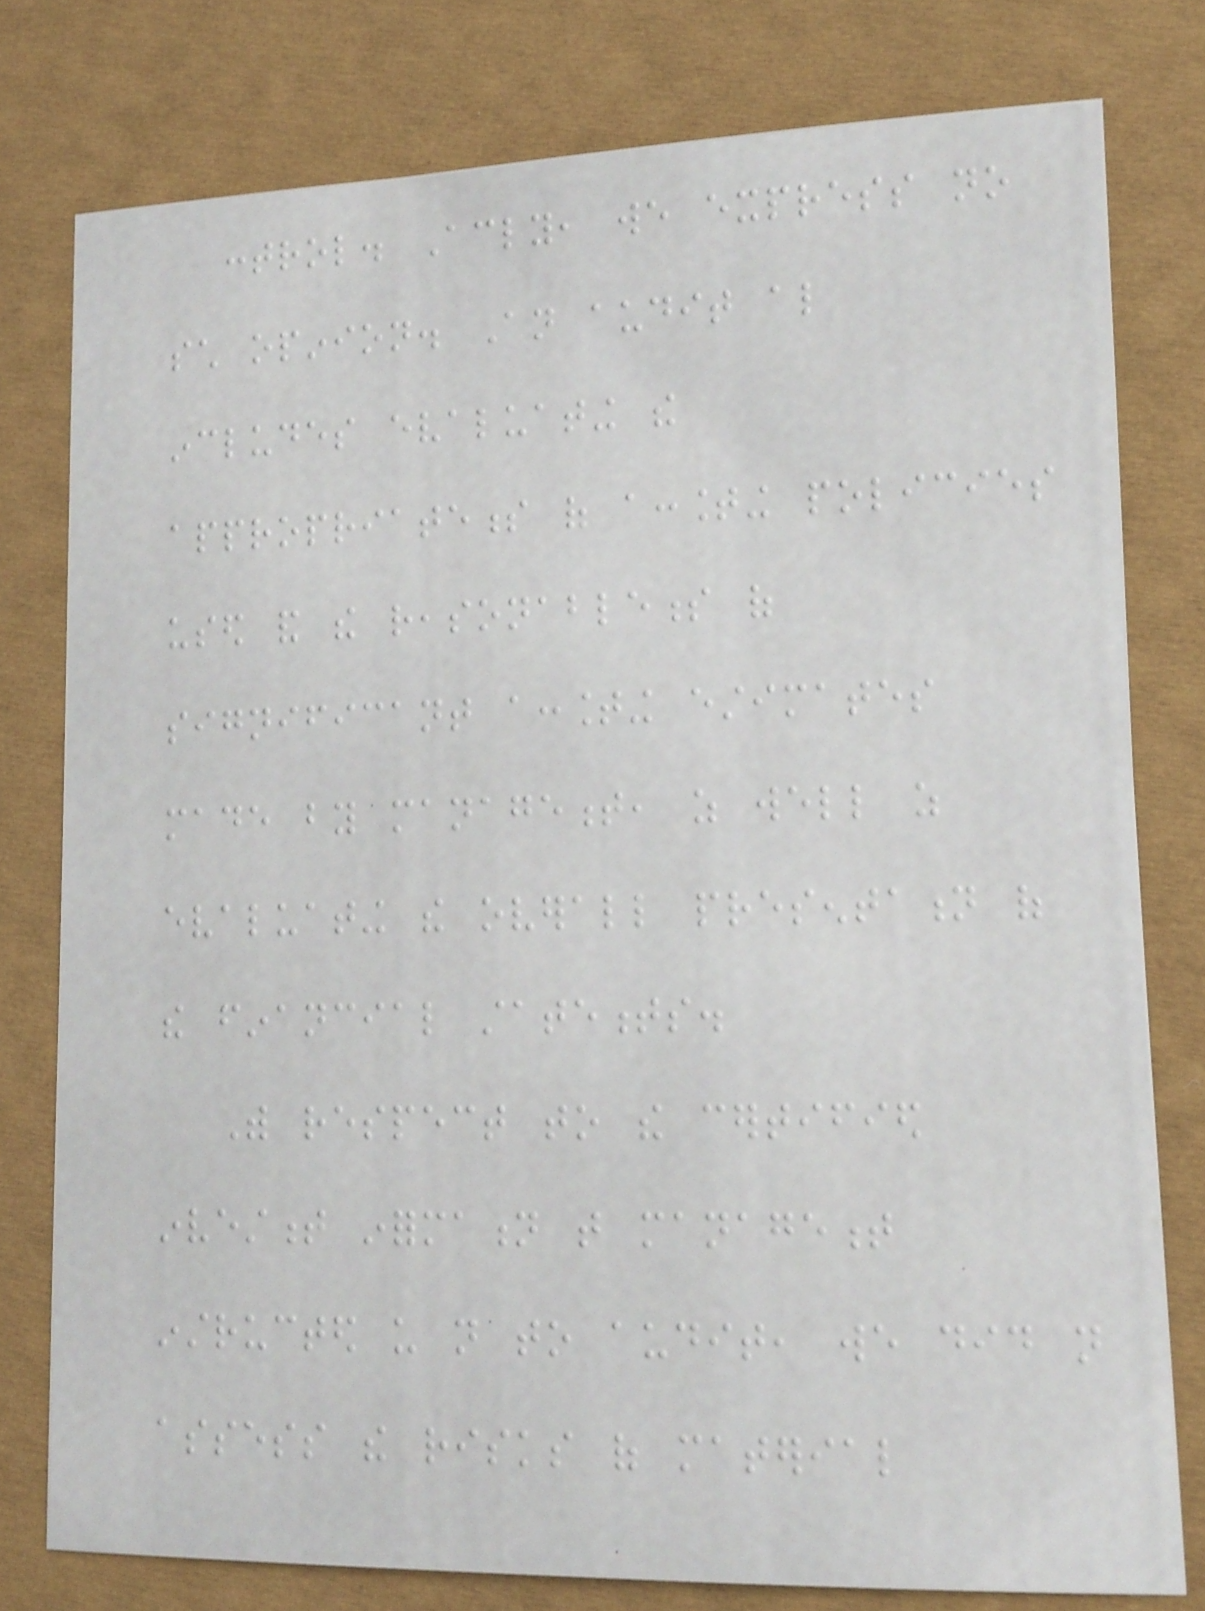control. Accordingly, we express no
such opinion. An audit also
includes evaluating the
appropriateness of accounting policies
used and the reasonableness of
significant accounting estimates
made by management, as well as
evaluating the overall presentation of
the financial statements.
With respect to the certified
investment information that management
instructed us not to audit, we did not
assess the risks of material
